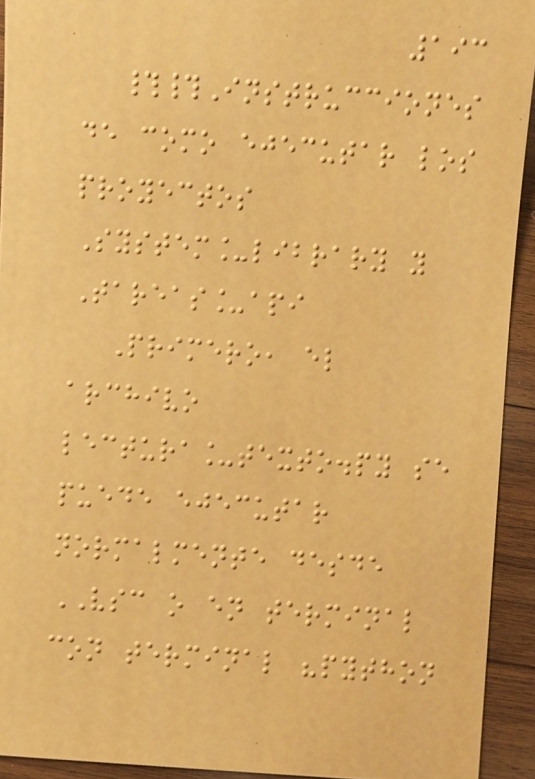193
##Instrucciones
de como ejecutar los
proyectos
System_library y
Tareas_api
Primero, el
archivo
lectura_texto.py se
puede ejecutar
normalmente desde
VSC o en terminal
con terminal "python
